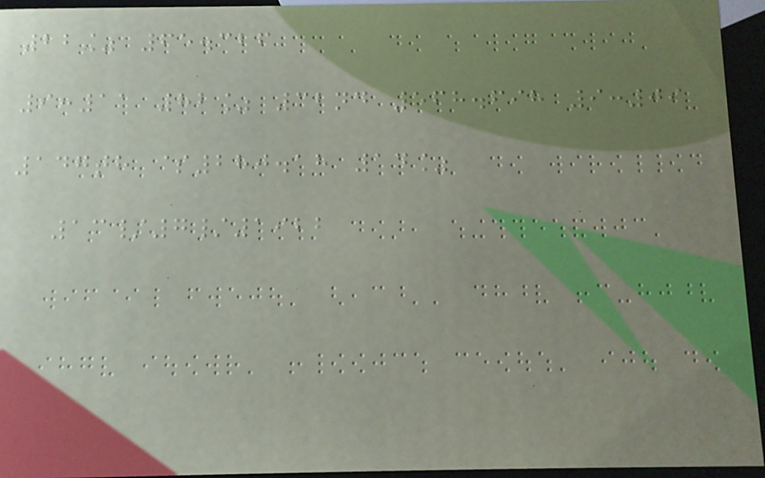22% 65.326
9:11 82% 32nd 568.698 9:09
147th $280.18 14%
13/7/1922
